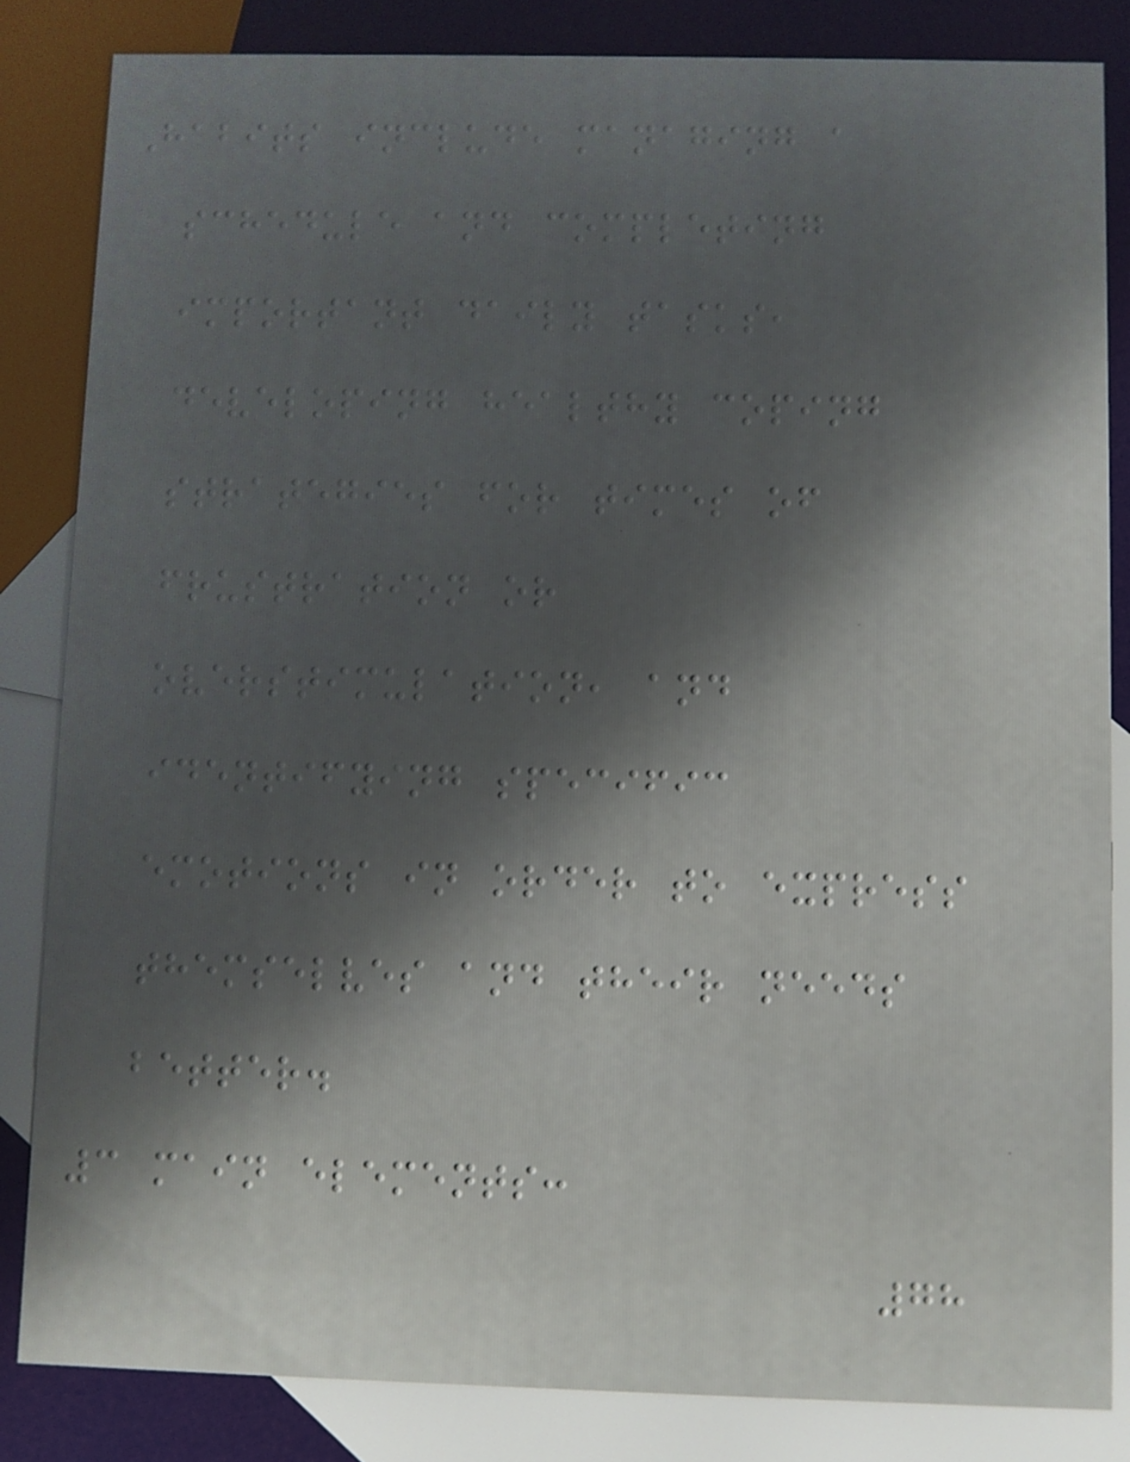Habits include managing a
schedule and completing
important daily tasks,
developing healthy coping
strategies for times of
frustration or
overstimulation, and
identifying specific
emotions in order to express
themselves and their needs
better.
3 main elements:
78
